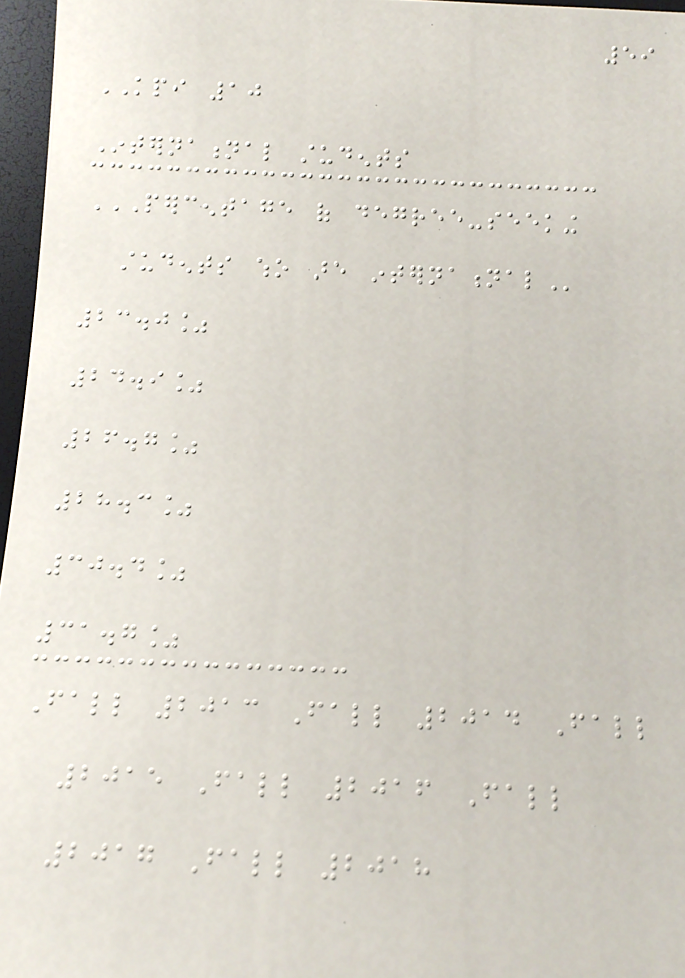59
KPI 10
International students
PERCENTAGE OF DEGREE-SEEKING
STUDENTS WHO ARE INTERNATIONAL
23.0%
24.9%
26.7%
28.3%
30.4%
31.7%
Fall 2013 Fall 2014 Fall
2015 Fall 2016 Fall
2017 Fall 2018
